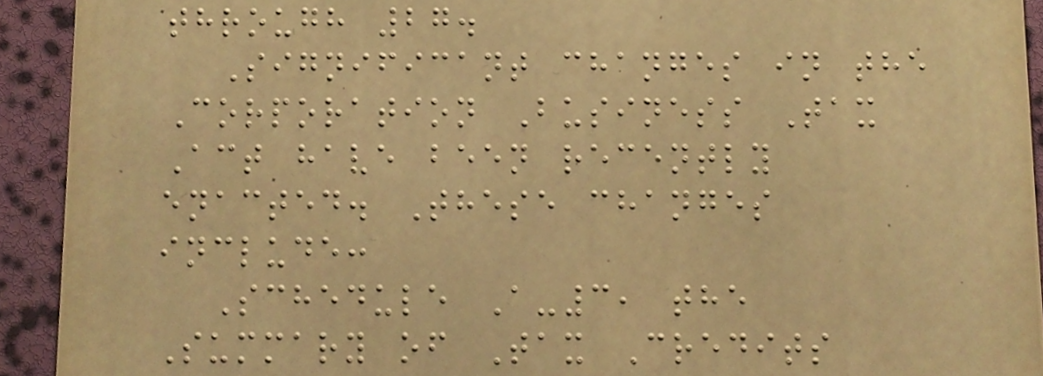through 27.
Significant changes in the
Corporation Business Tax
Act have been recently
enacted. These changes
include:
Schedule A-3, the
Summary of Tax Credits
